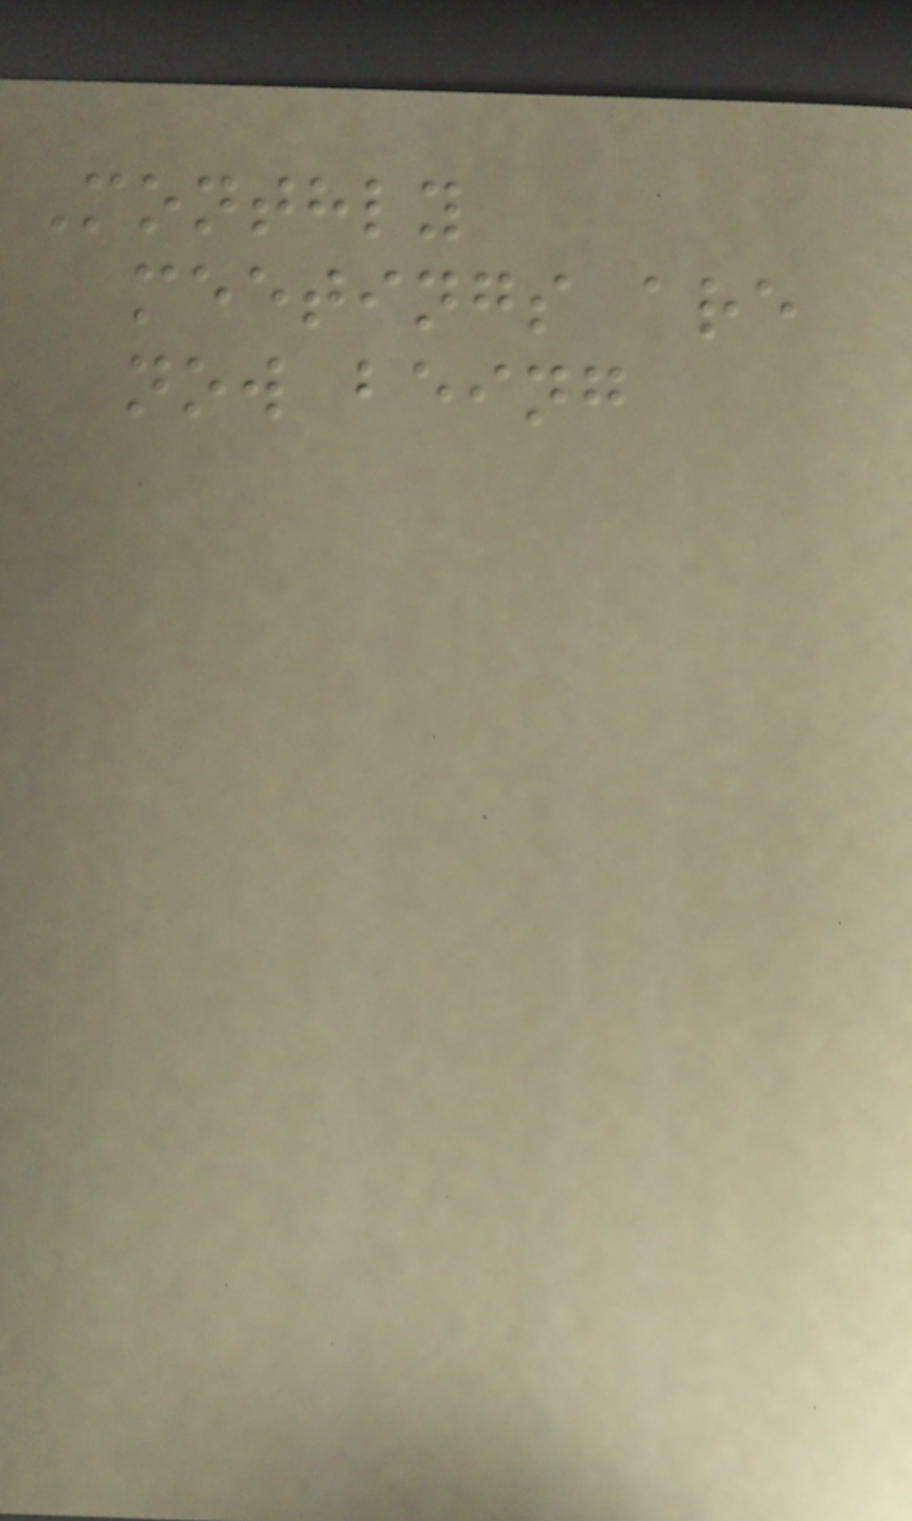Monthly
meetings are
now being
